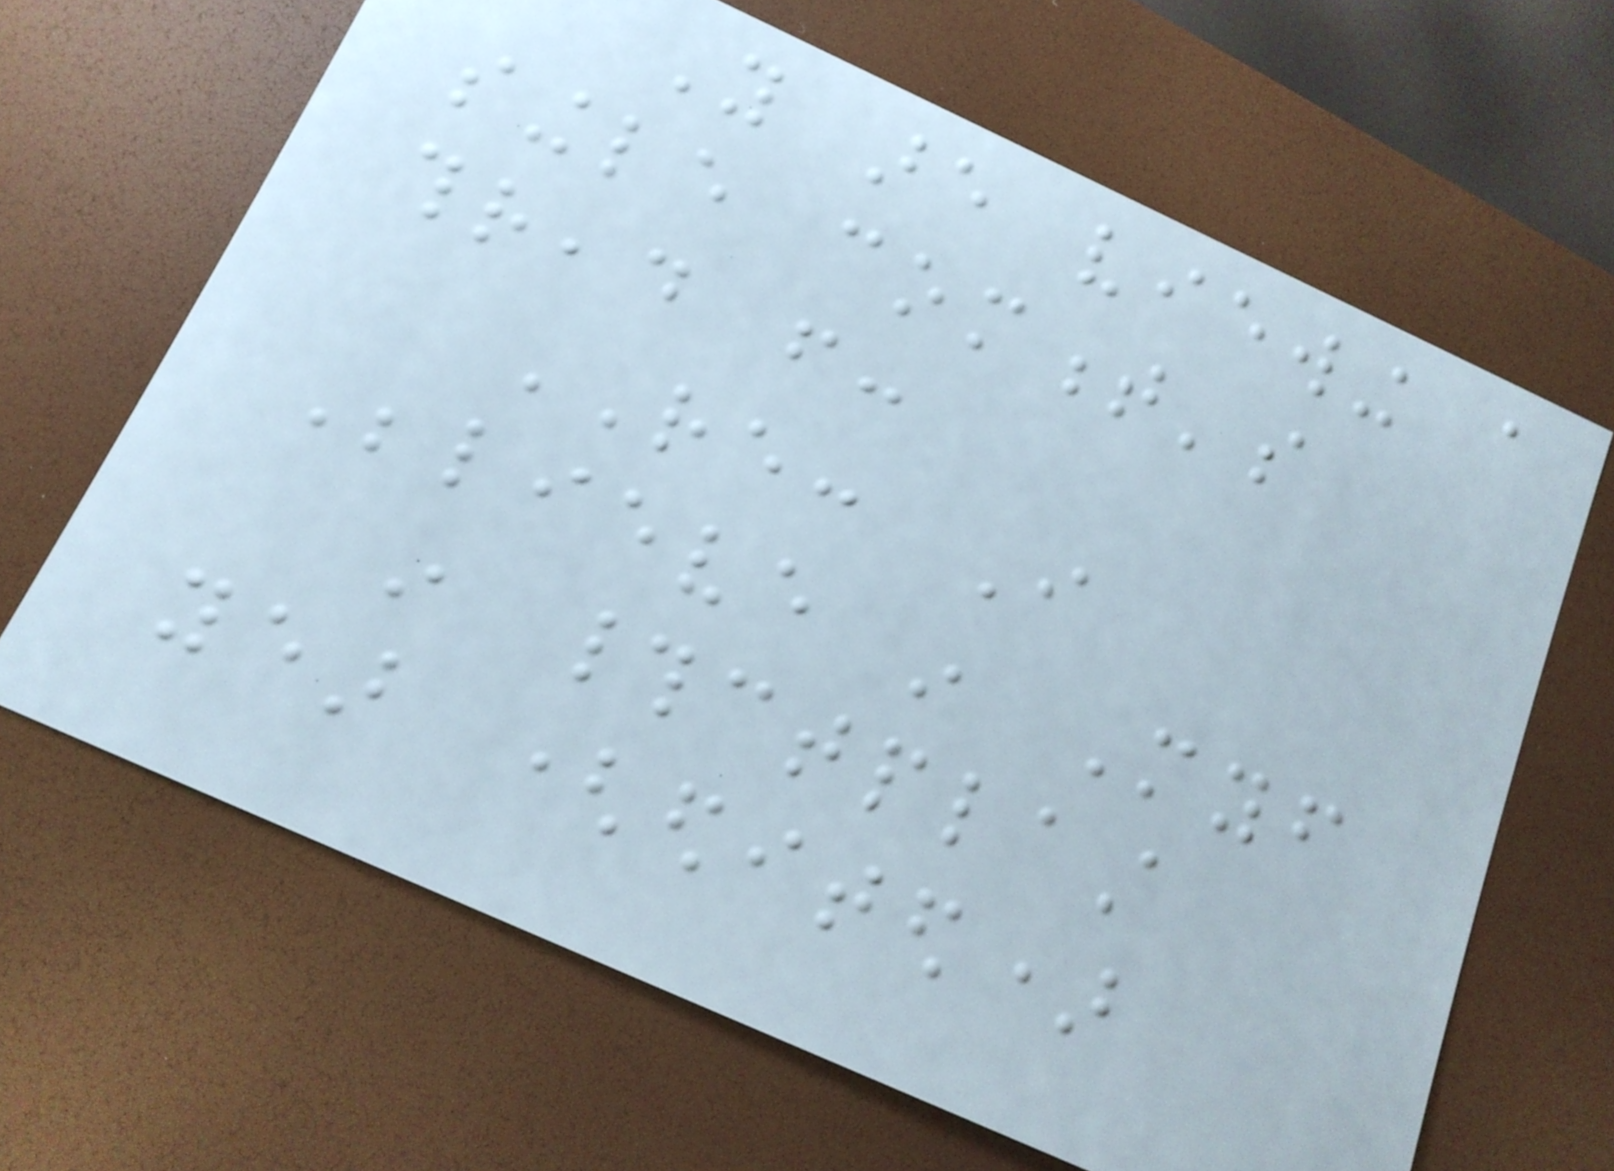You are viewing a
single comment's
thread from:
RE: I
Believe in Myself
in #ctplast
year (edited)
